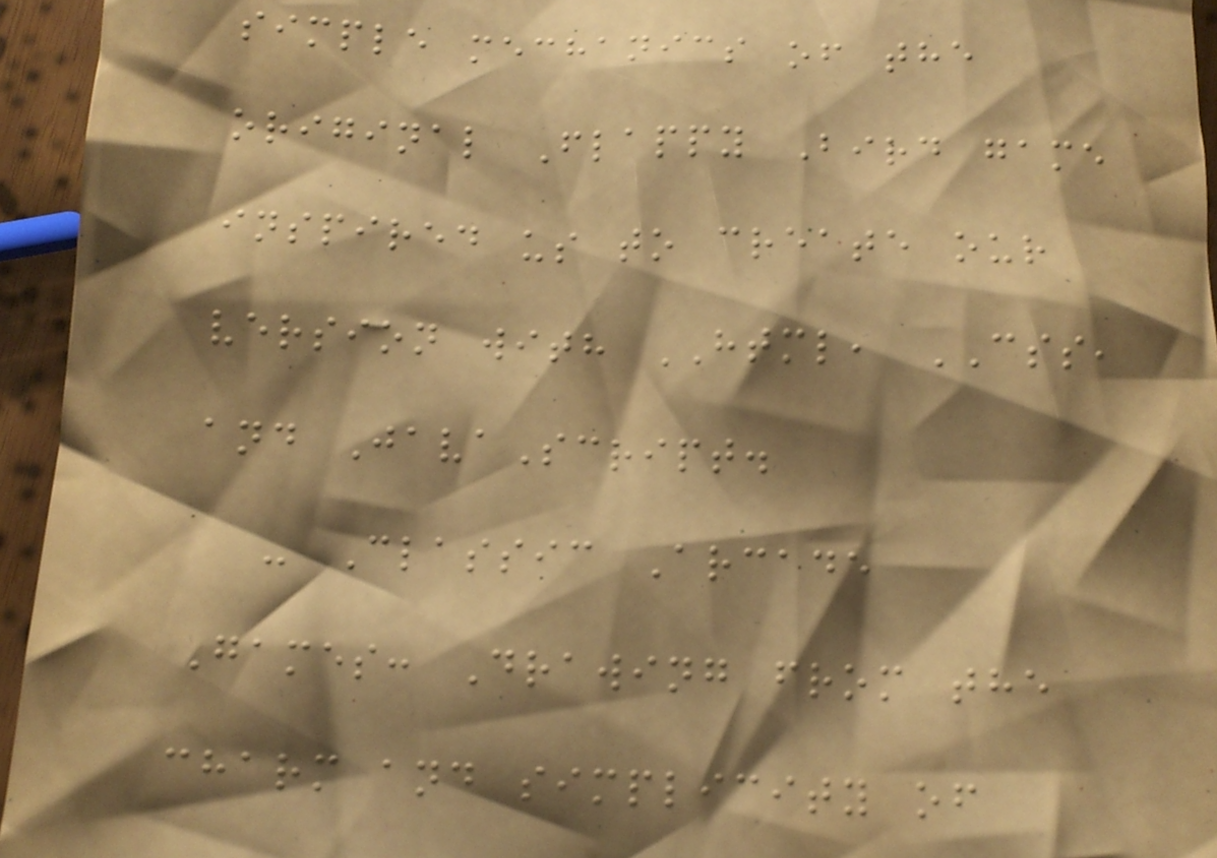simple mechanics of the
original Flappy Bird game
inspired us to create our
version with HTML, CSS,
and JavaScript.
- Classic Arcade
Games: Drawing from the
charm and simplicity of
